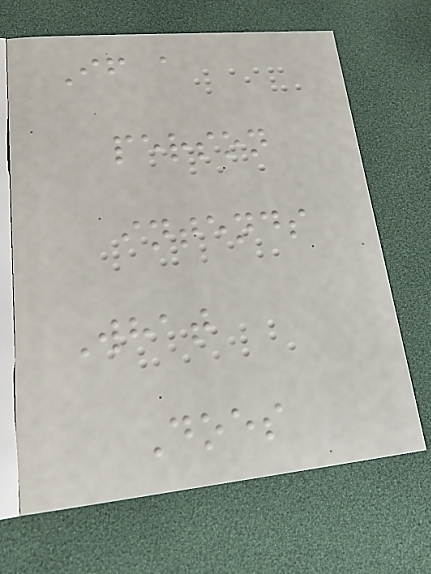If a
person
intends
What
Does
